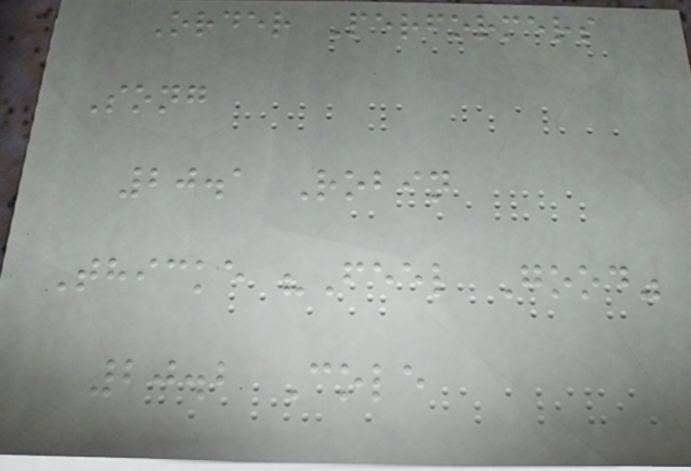Order Performers
Song
20.1 Robin
Thicke "Feel Good"
20.2 Cole
